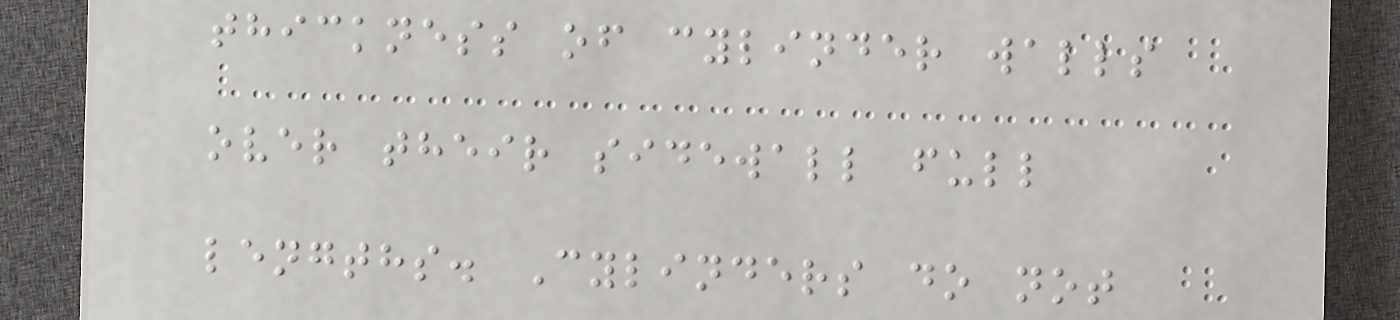thickness of cylinder walls
over their sidewall full
lengths. Cylinders do not
